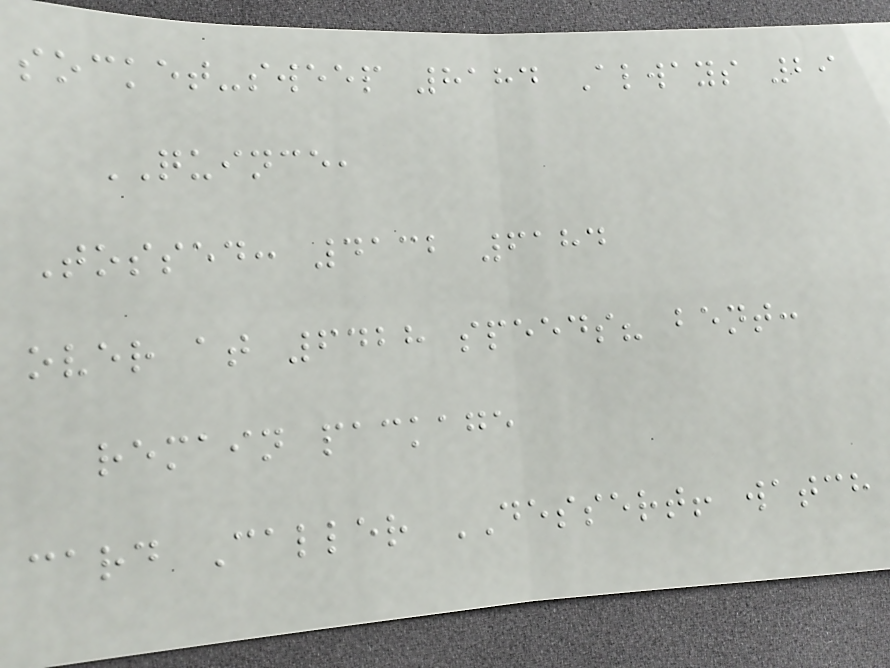socket-sweep 8184 Always 29
QUINCE,
Tossed: 4132 6184
over at 6428 speeds? bent:
remain package
card Caller DESSERT! watch
